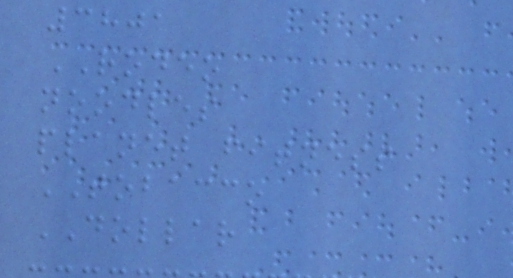3801
RODEO
noodles
planet fitness
TOBACCO
DOLLAR
